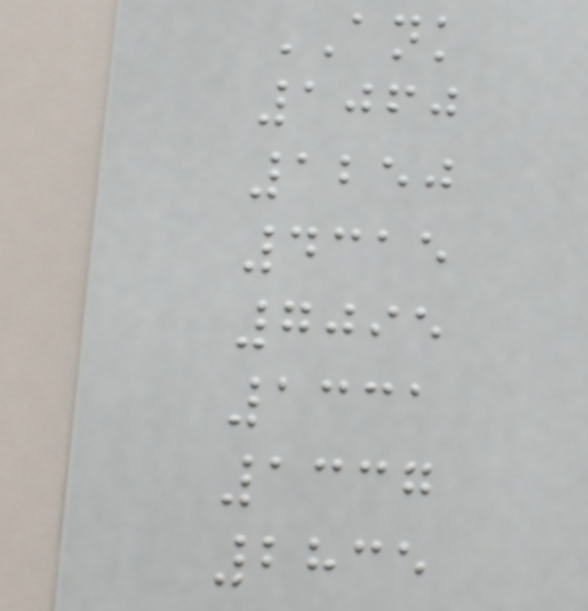ANK
1060
1250
4315
7095
1331
1337
2835
